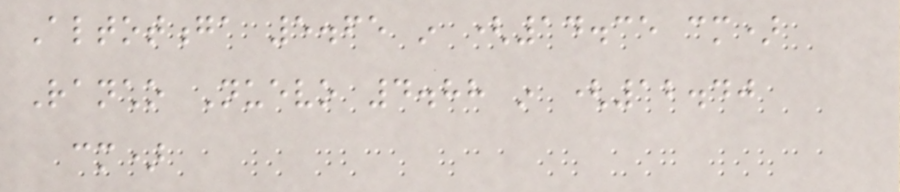Altotonga 5.65 in (14.35 cm)
Rancho Nuevo 4.88 in (12.40
cm)
